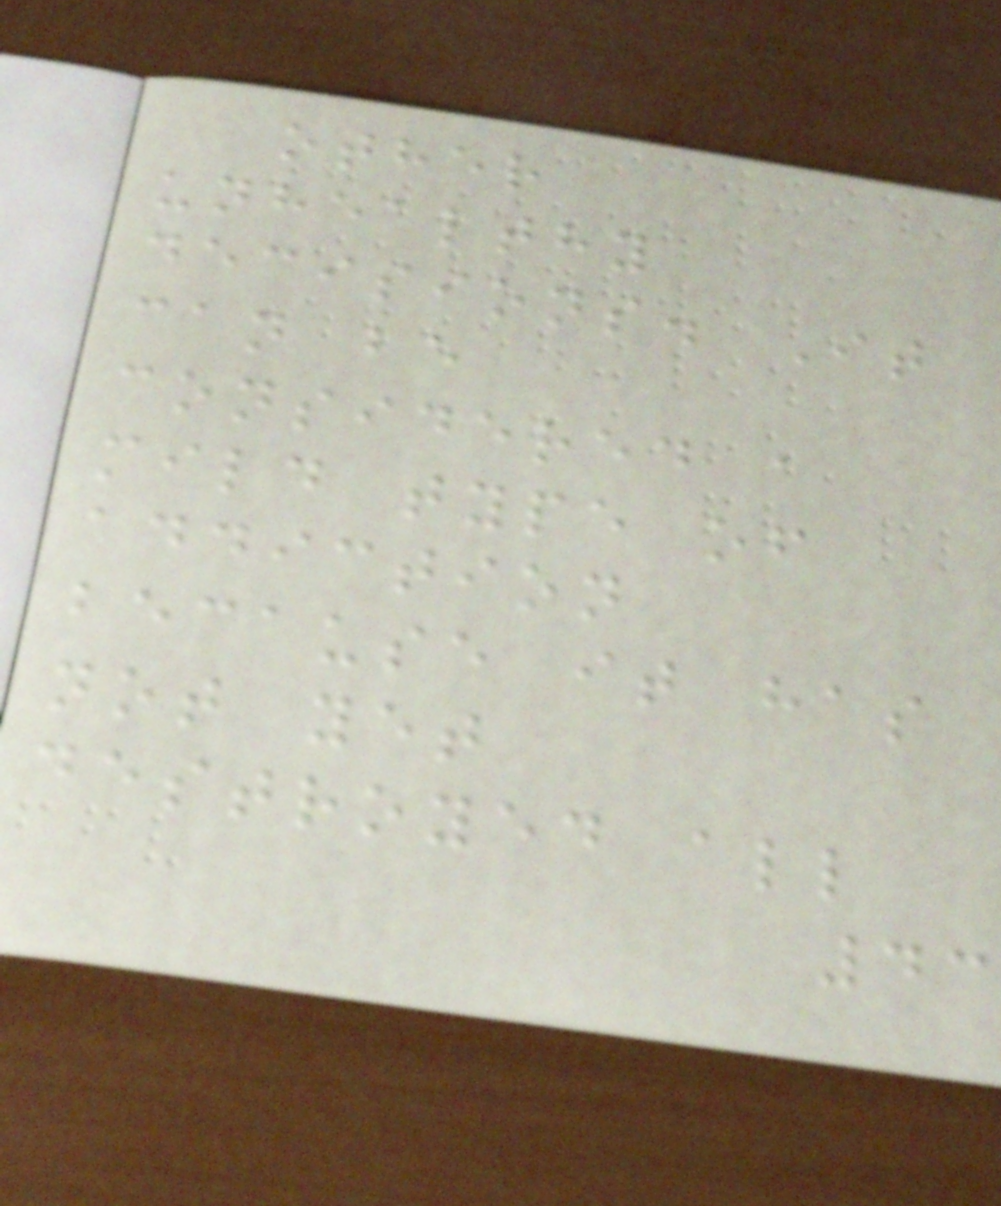other
unhealthy
decisions. It
can be
considered a
mild type of
addiction
because it has
not yet
destroyed all
43
